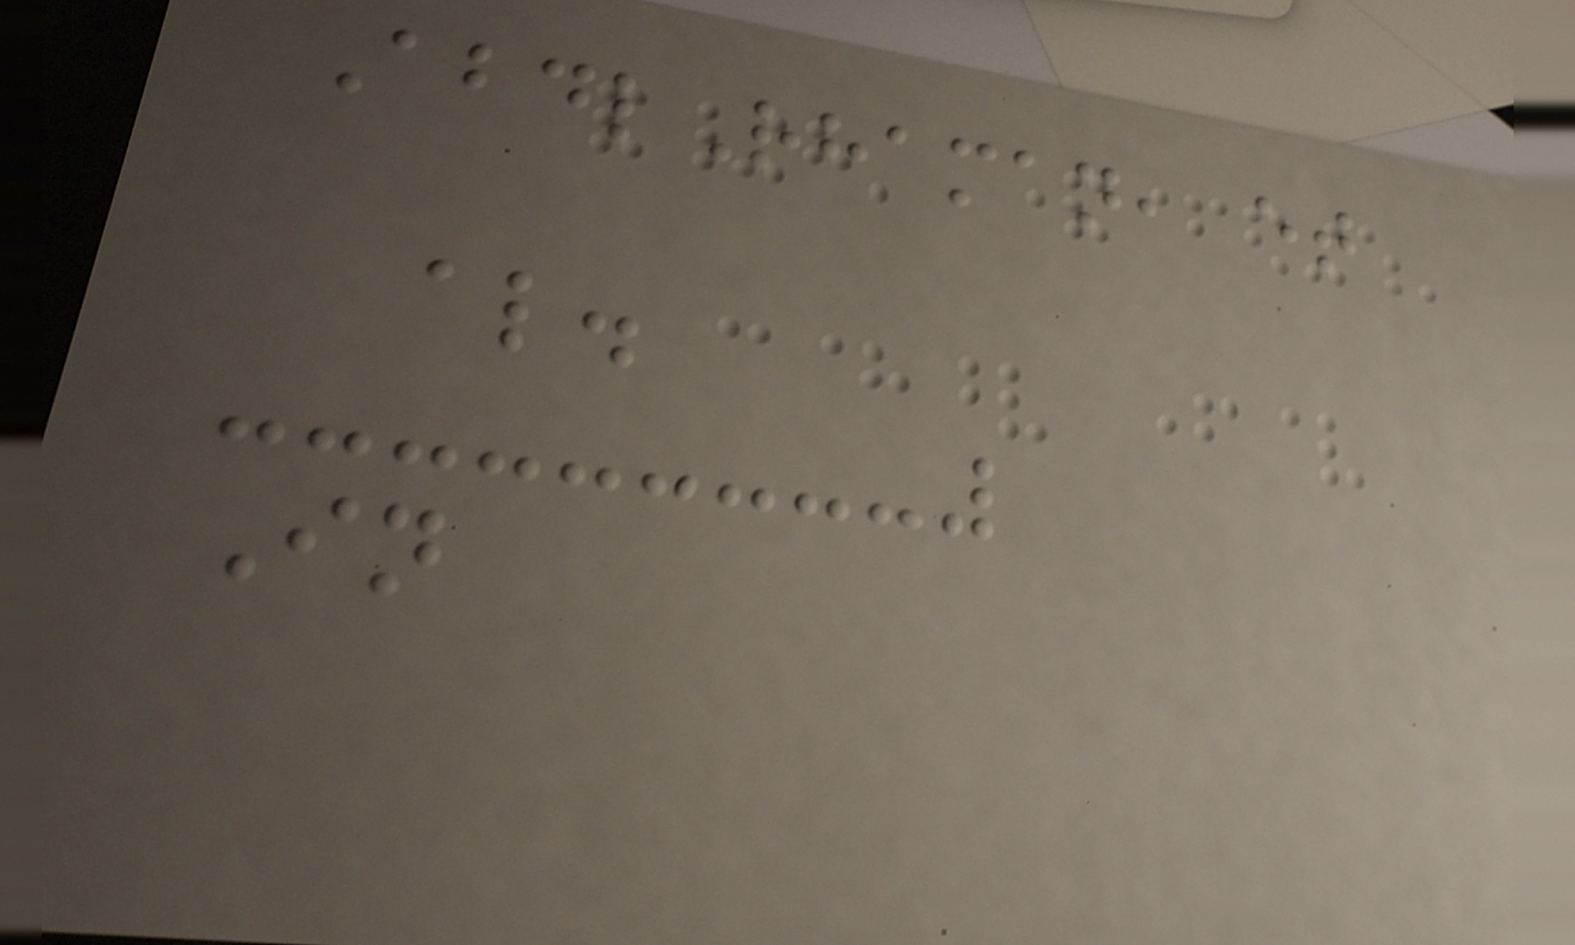AbdlRhaman, et
al.
In
